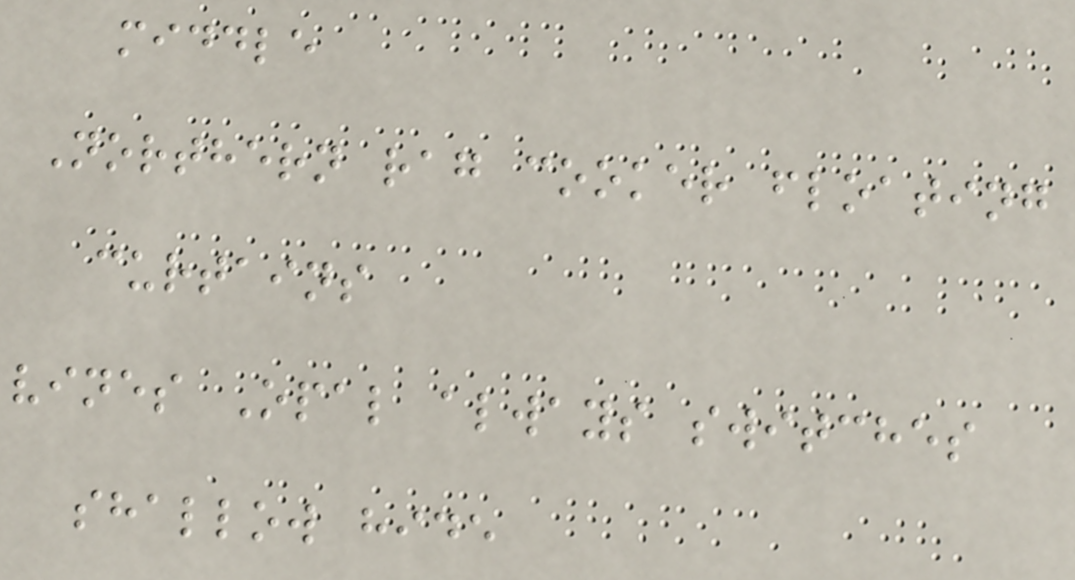middle
Northern rag cooker floating
curtains
vines Opal always switches
shallow hide
